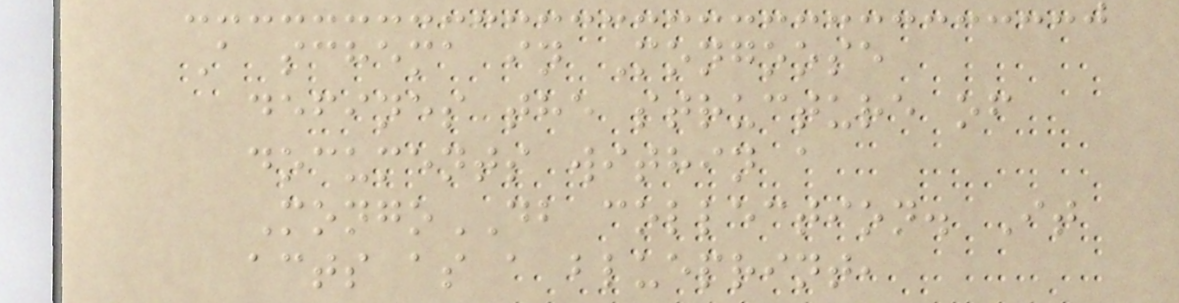A schema in Mongoose
defines the structure of
documents within a
MongoDB collection. It
acts as a blueprint,
